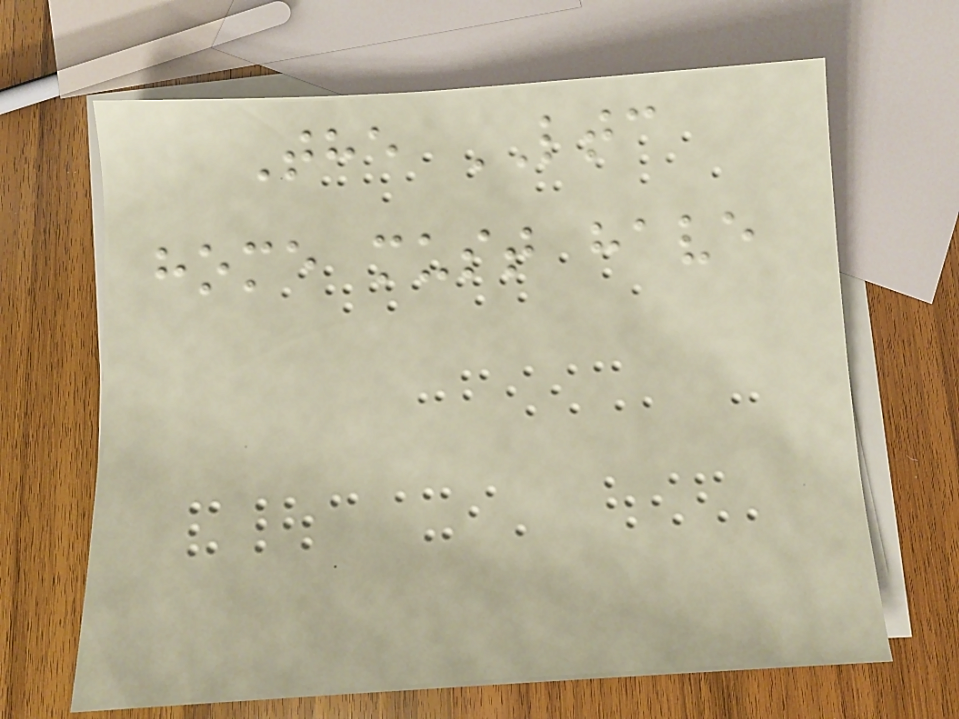The LTC
home must have
